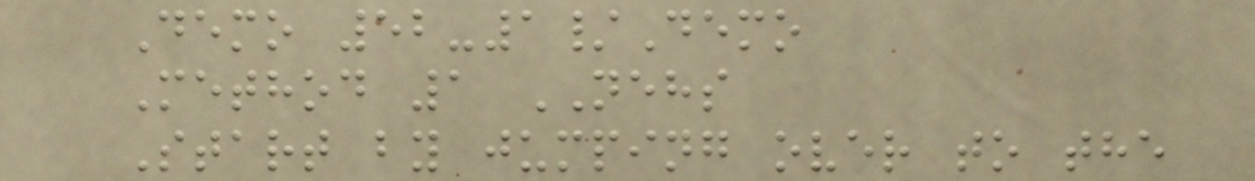Demo 52-1/Demo
Method 1 NEHS
Start by jumping over to the
